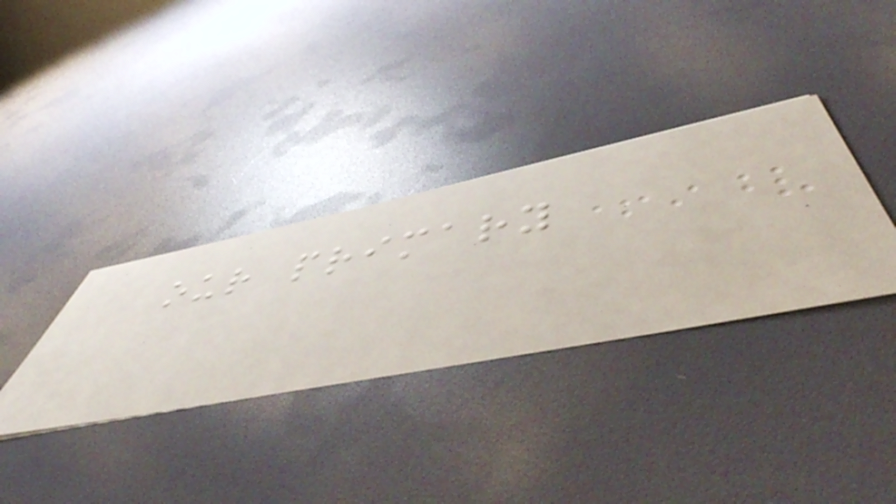our primary
